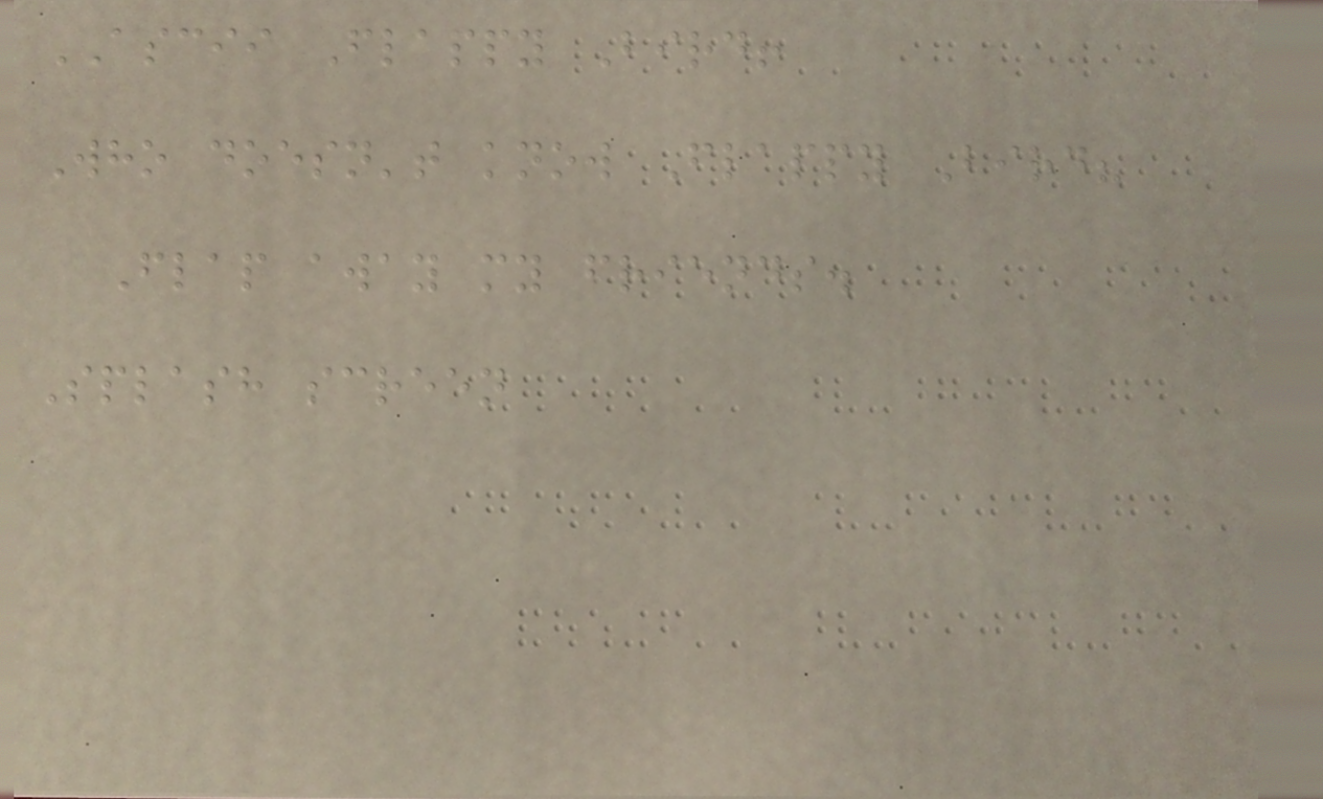ASCII Flappy Bird!
Who doesn't know Flappy Bird?
Flap away my friends.
Splash screen
